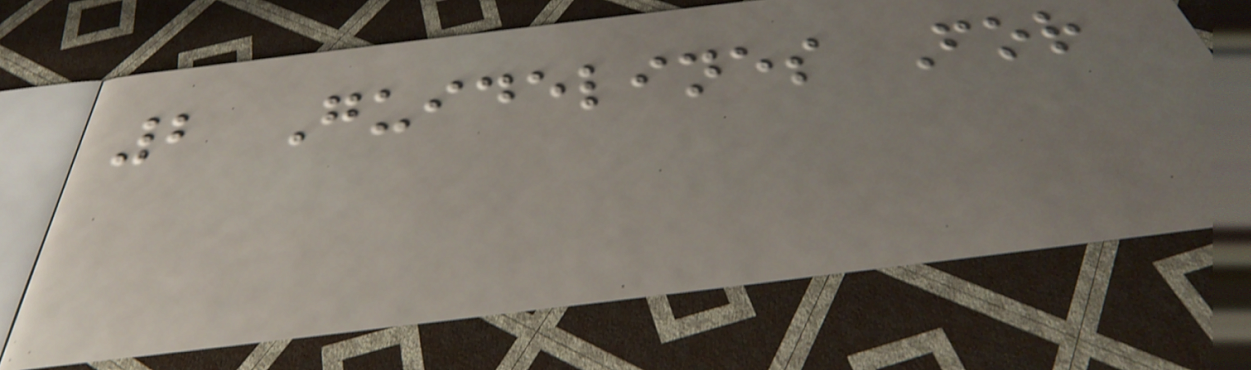2 Guidelines For
